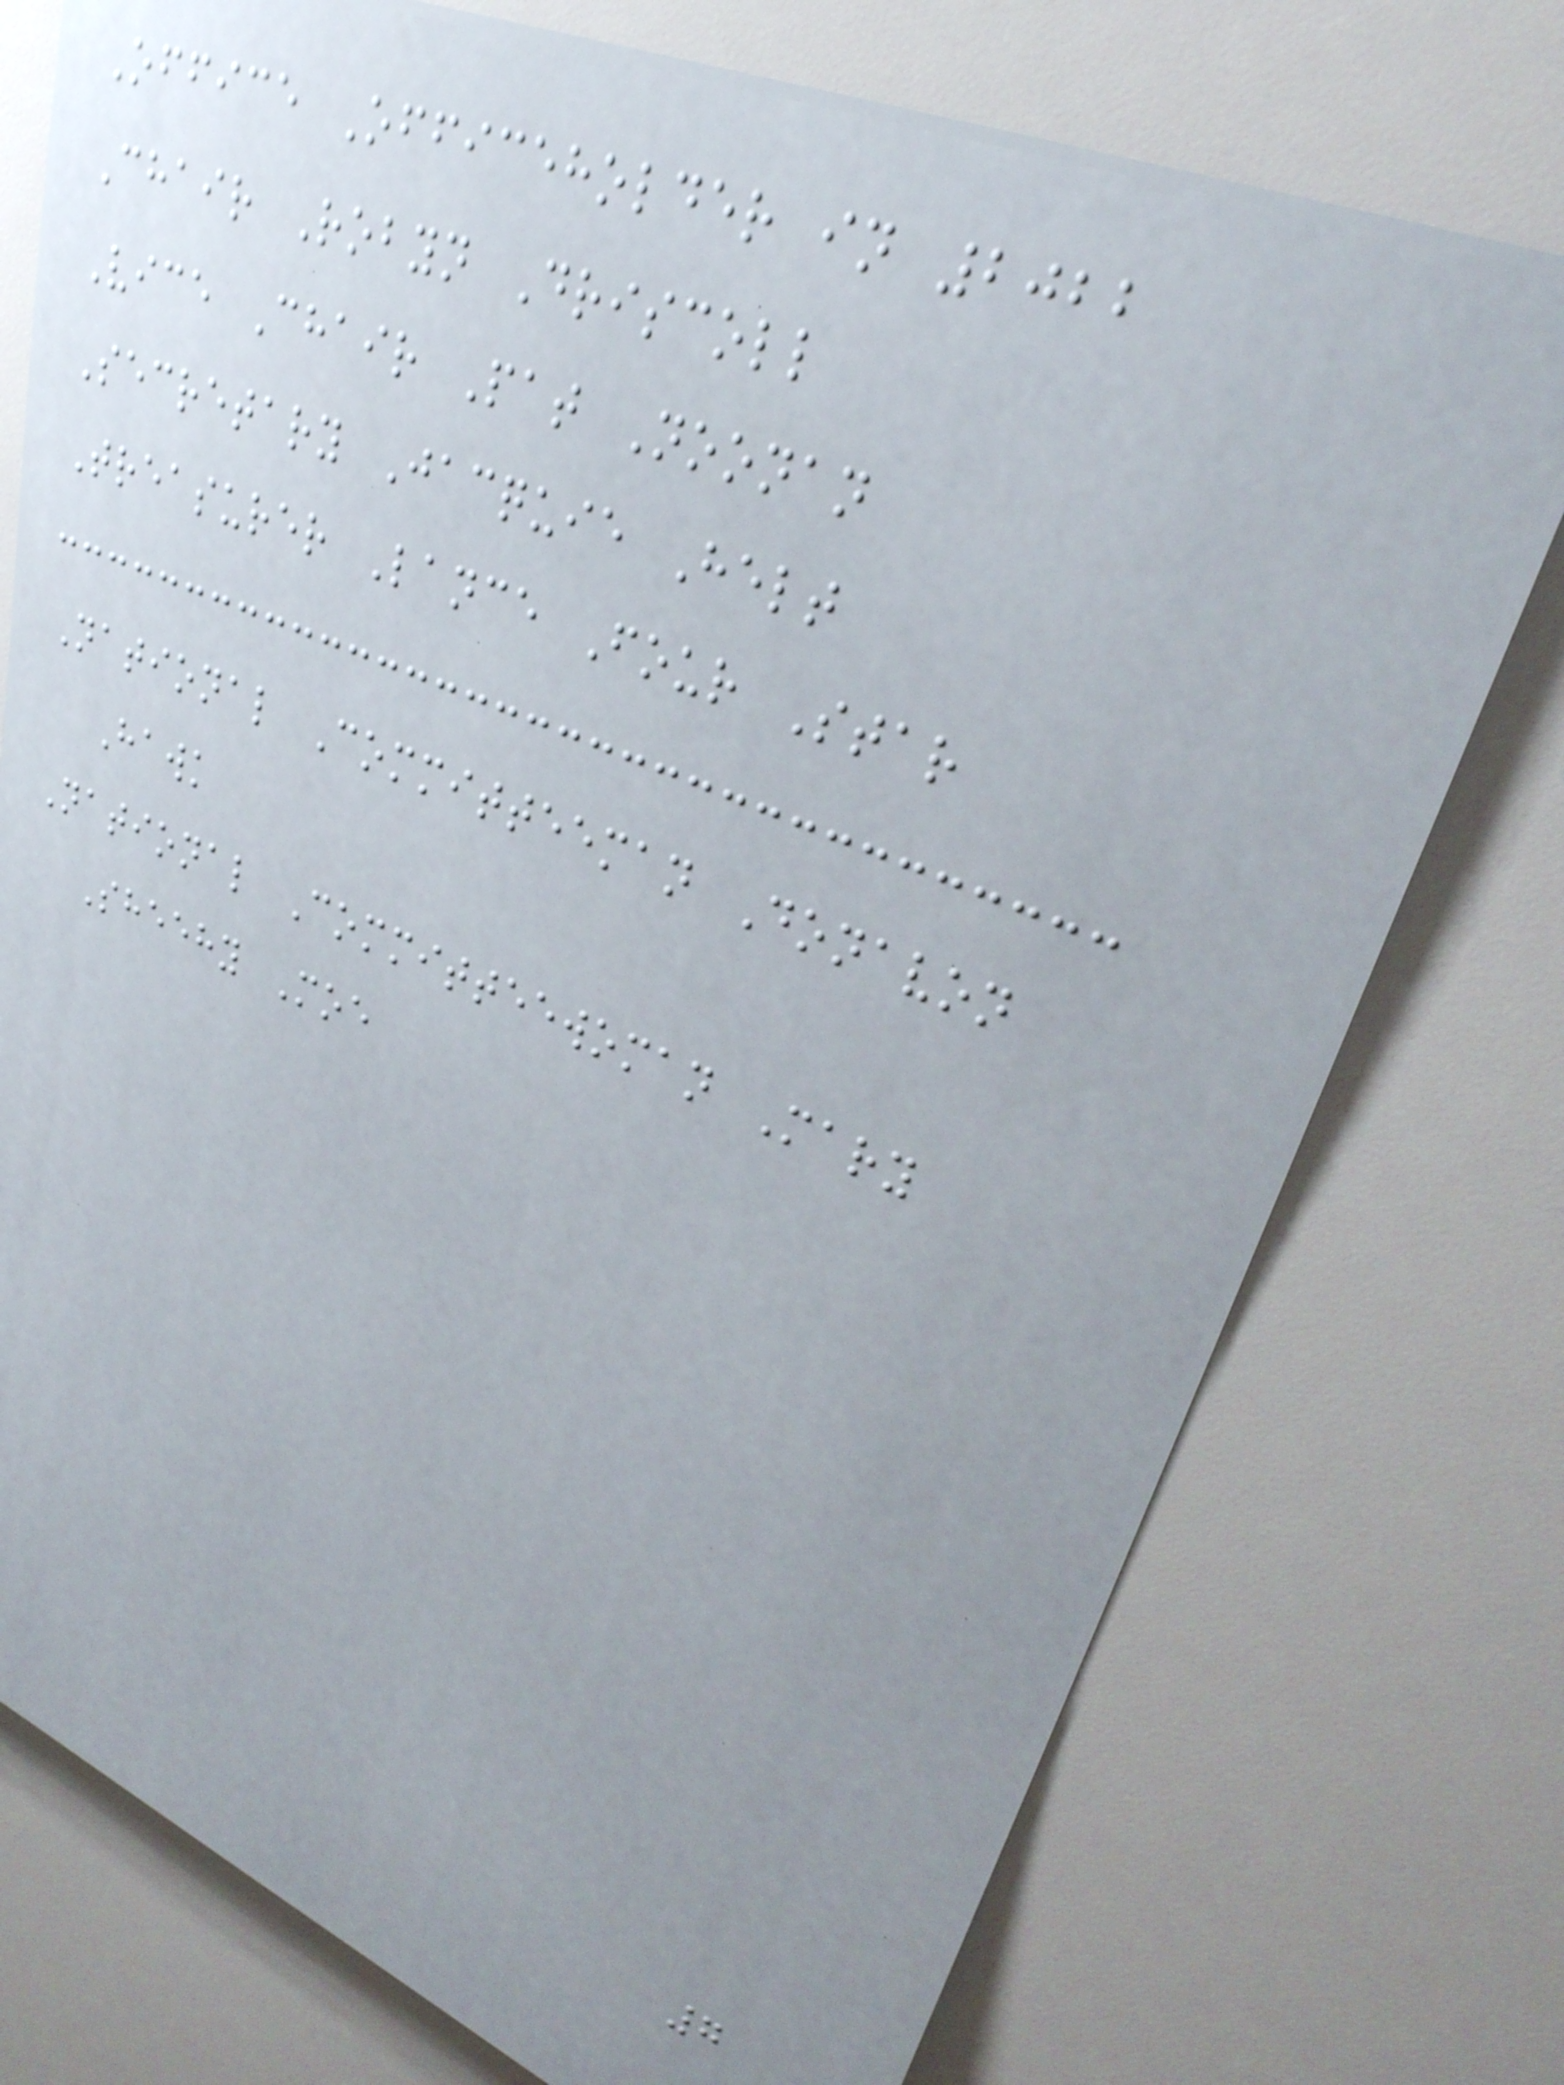Office Officeholder in 2022
Chair Robyn Driscoll
Vice Chair Pat Noonan
Secretary Jacquie Helt
Treasurer Lance Four Star
National Committeeman Donavon
Hawk
National Committeewoman Mary
Sheehy Moe
7
